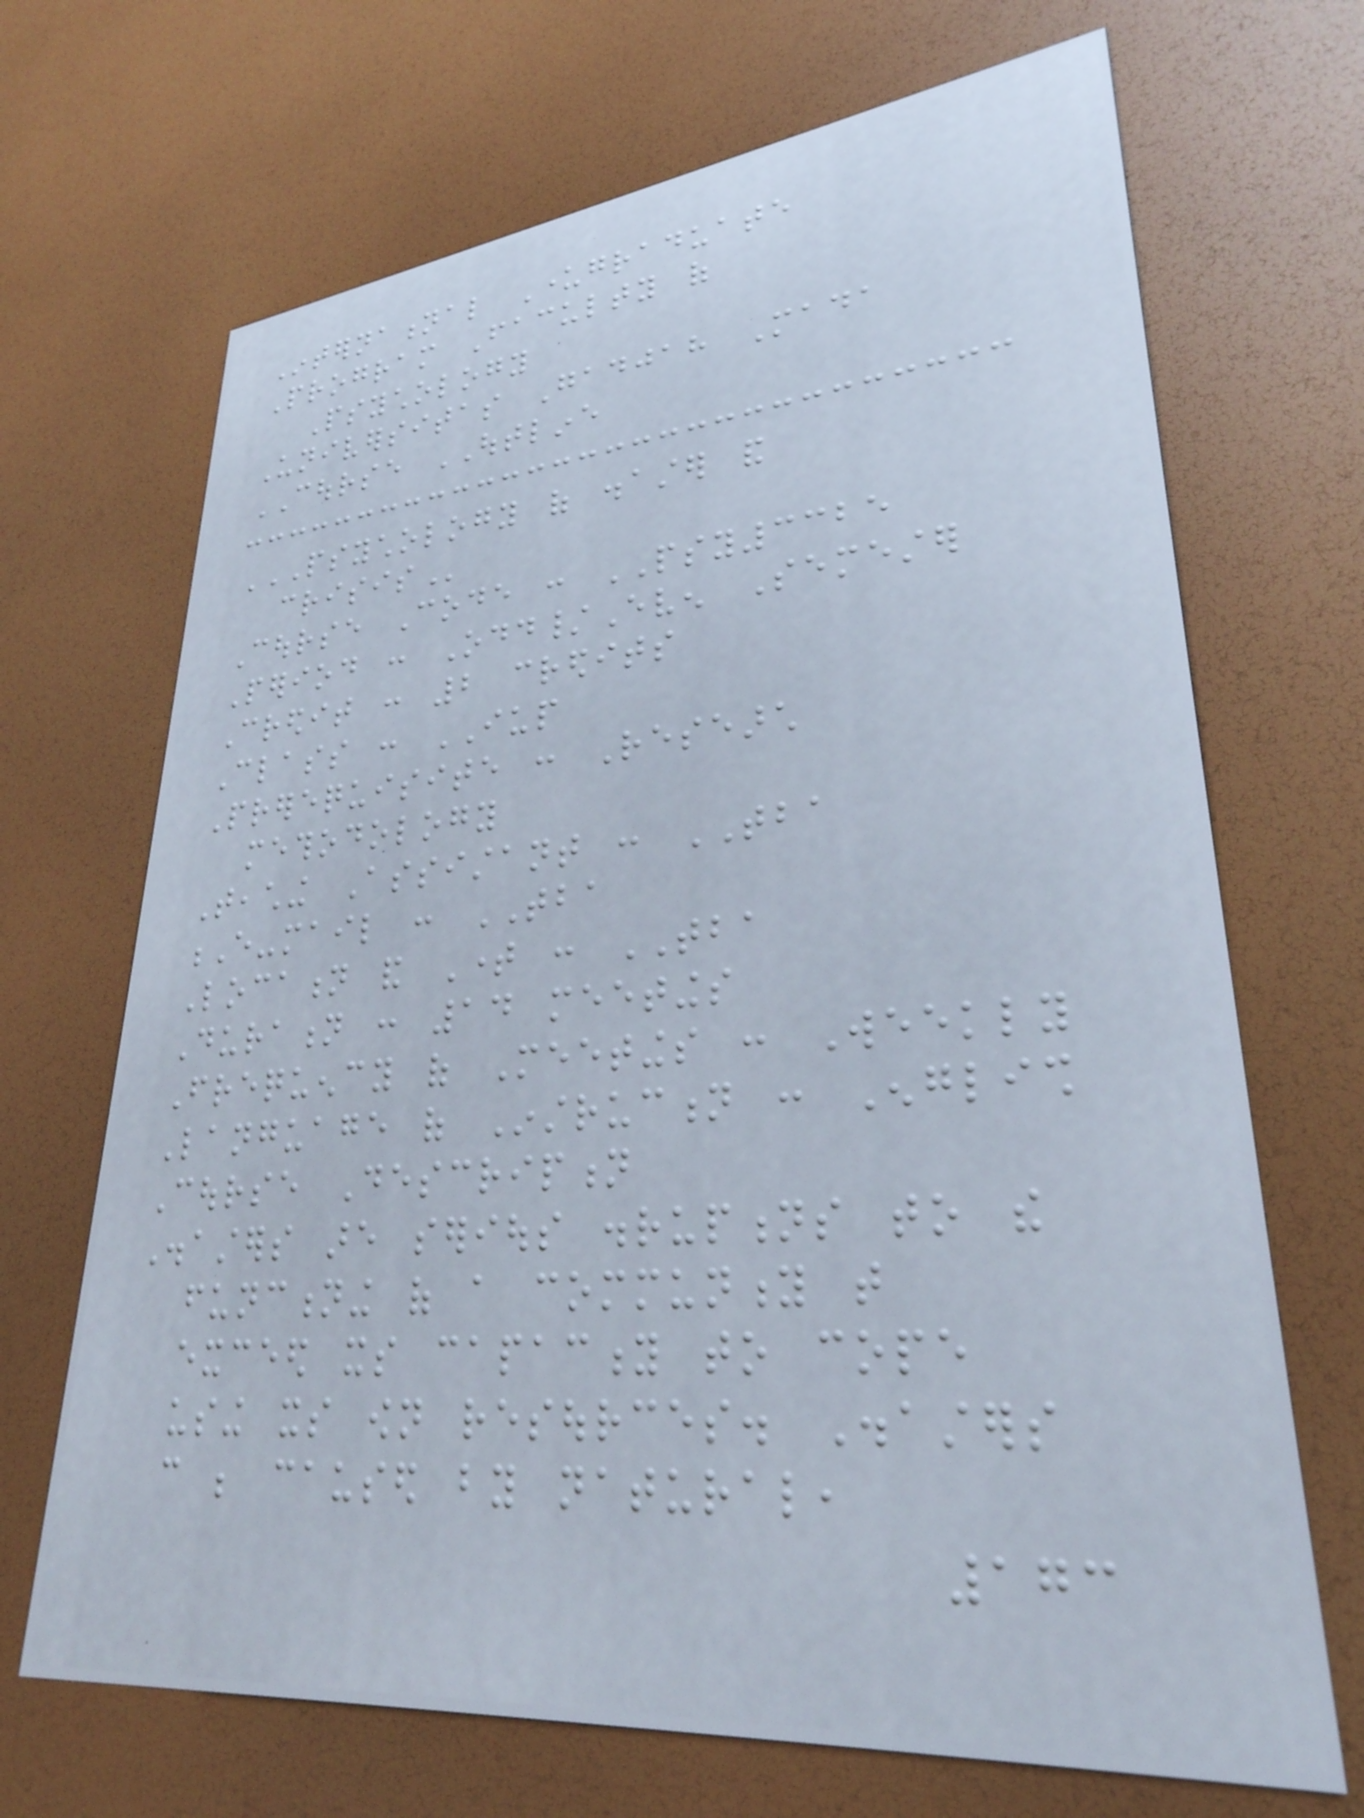International Undergraduate
Program Faculty of
Psychology
Universitas Gadjah Mada
COURSE OUTLINE
PSYCHOLOGY OF DISASTER AND
CRISIS
Course Code : PSY3325
Period : Odd/Even Semester
Credit : 2 credits
Class : IUP
Prerequisite : Research
methodology
Teaching Assistant : TBA
E-mail : TBA
Location and Time : TBA
Duration : 14 meetings
Frequency of Meetings : Weekly
Language of Instruction : English
Course Description
Disasters are serious disruptions to the
functioning of a community that
exceed its capacity to cope
using its own resources. Disasters
can be caused by natural,
173
